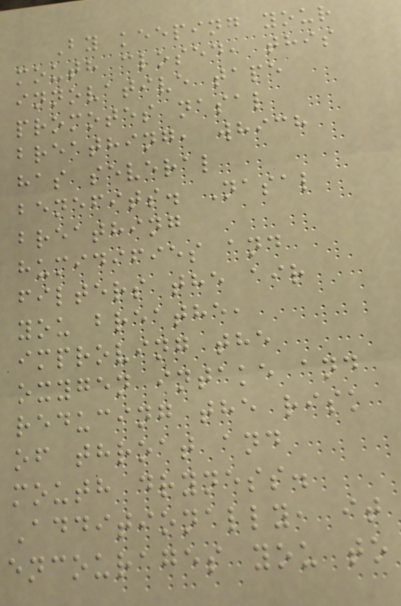By keeping your
mouth closed, this
innovative tape
promotes nasal
breathing, which
has several
benefits. Nasal
breathing
humidifies and
filters the air
you breathe,
improving the
oxygen intake and
reducing the risk
of throat and
mouth dryness.
Additionally, it
encourages you to
